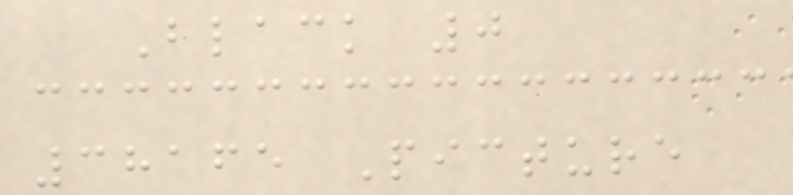Black 0
38165 Picture
